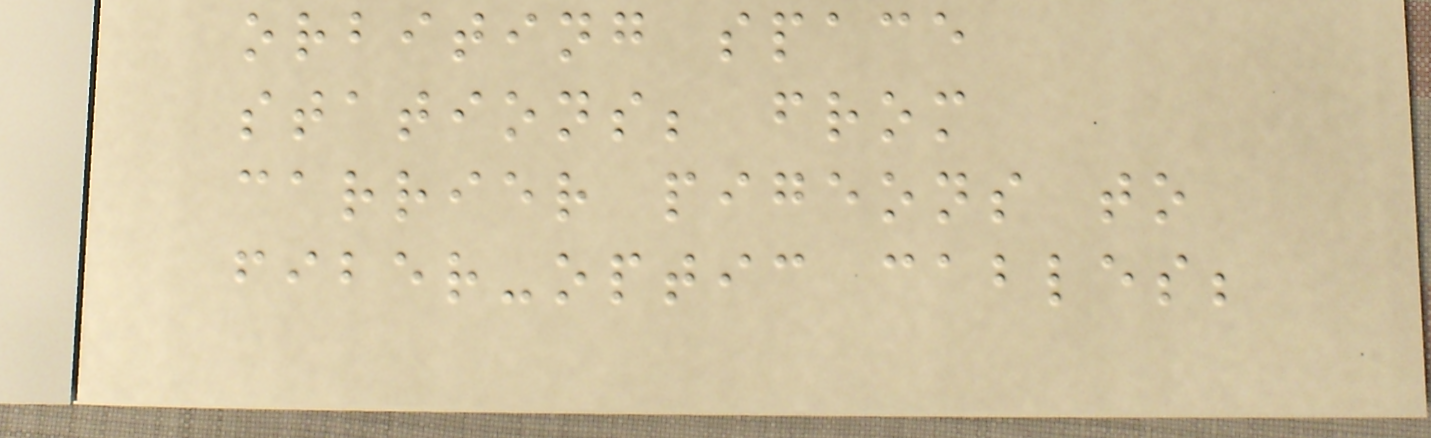orbiting space
stations; from
carrier pigeons to
fiber-optic cables;
